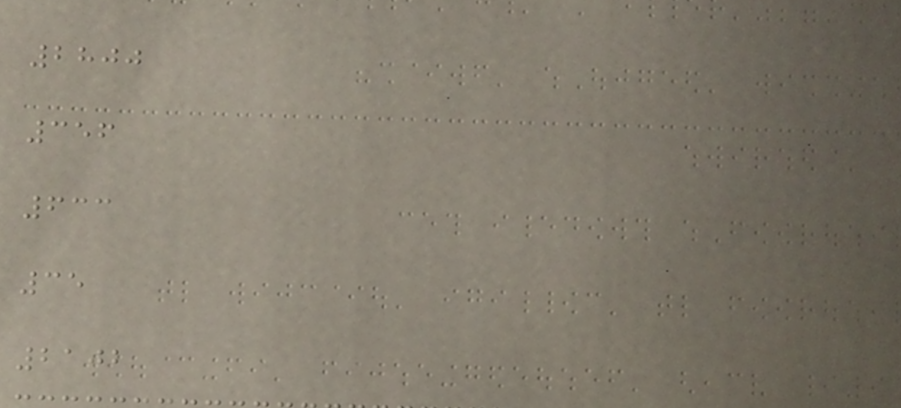2800
356
633
35
2102
